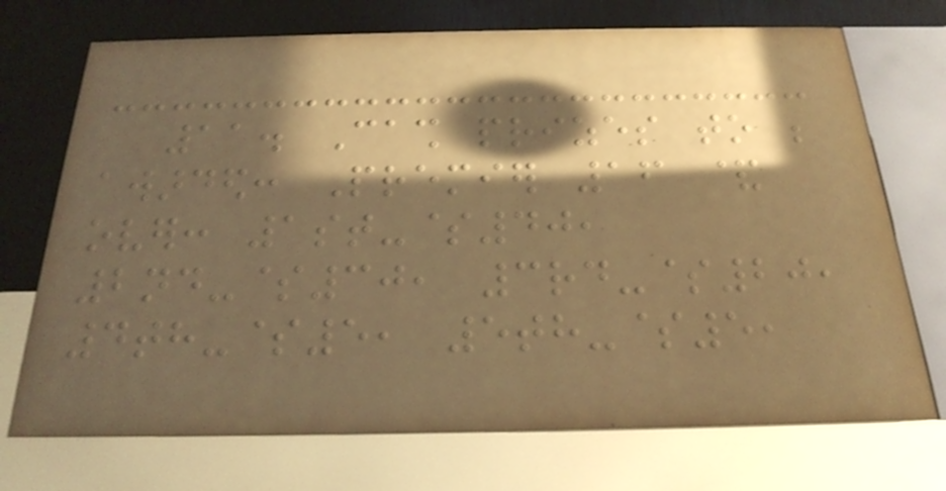11. Cash prizes to be
awarded: Premier 16 &
over: 1st-$40,
2nd-$30, 3rd-$20,
4th-$5, 5th-$5,
